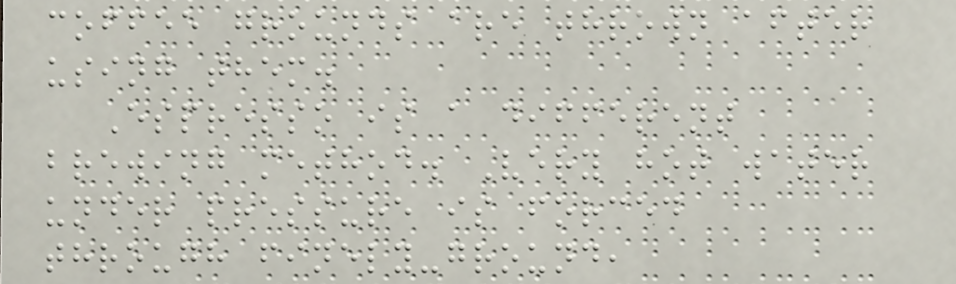coffee grounds are thrown after
using them.
Espresso is a different
brewing method. Very hot water
under pressure is forced
through finely-ground,
